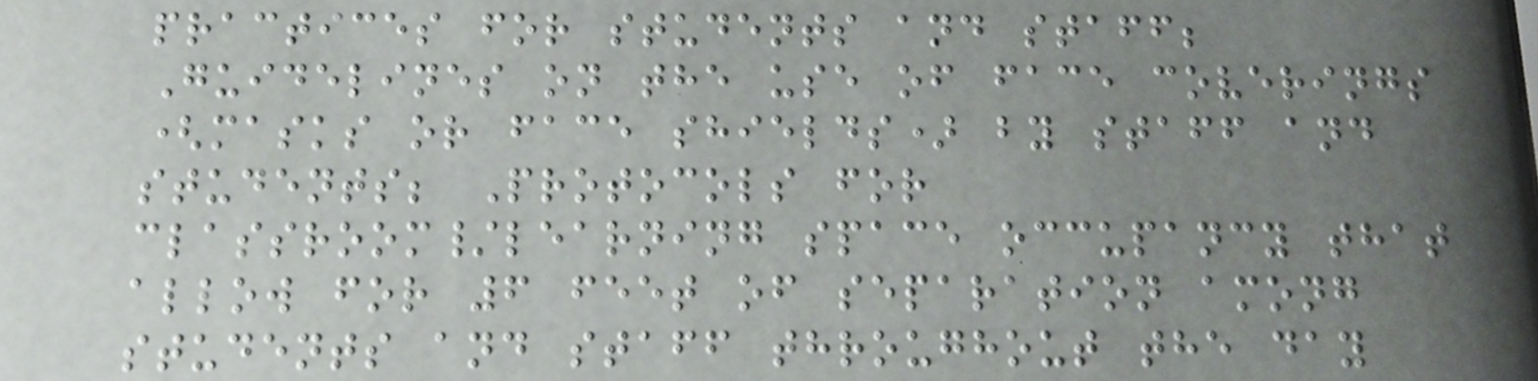practices for students and staff;
Guidelines on the use of face coverings
(masks or face shields) by staff and
students; Protocols for
classroom/learning space occupancy that
allow for 6 feet of separation among
students and staff throughout the day
